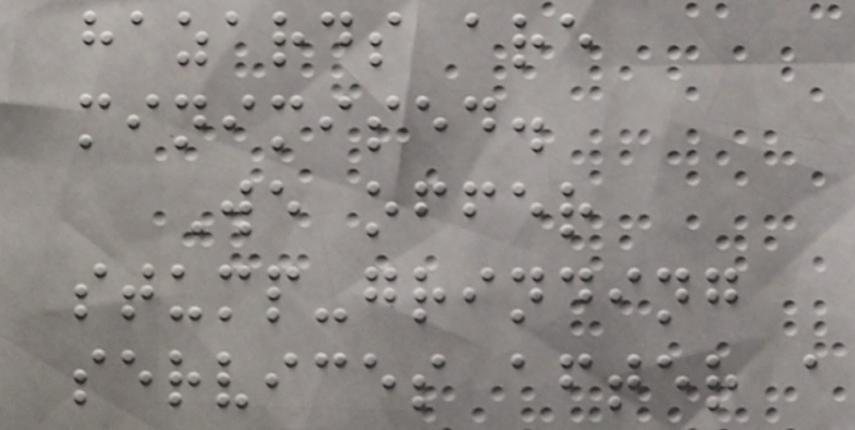hazards are
minimised.
We offer
stump-grinding
services after a
